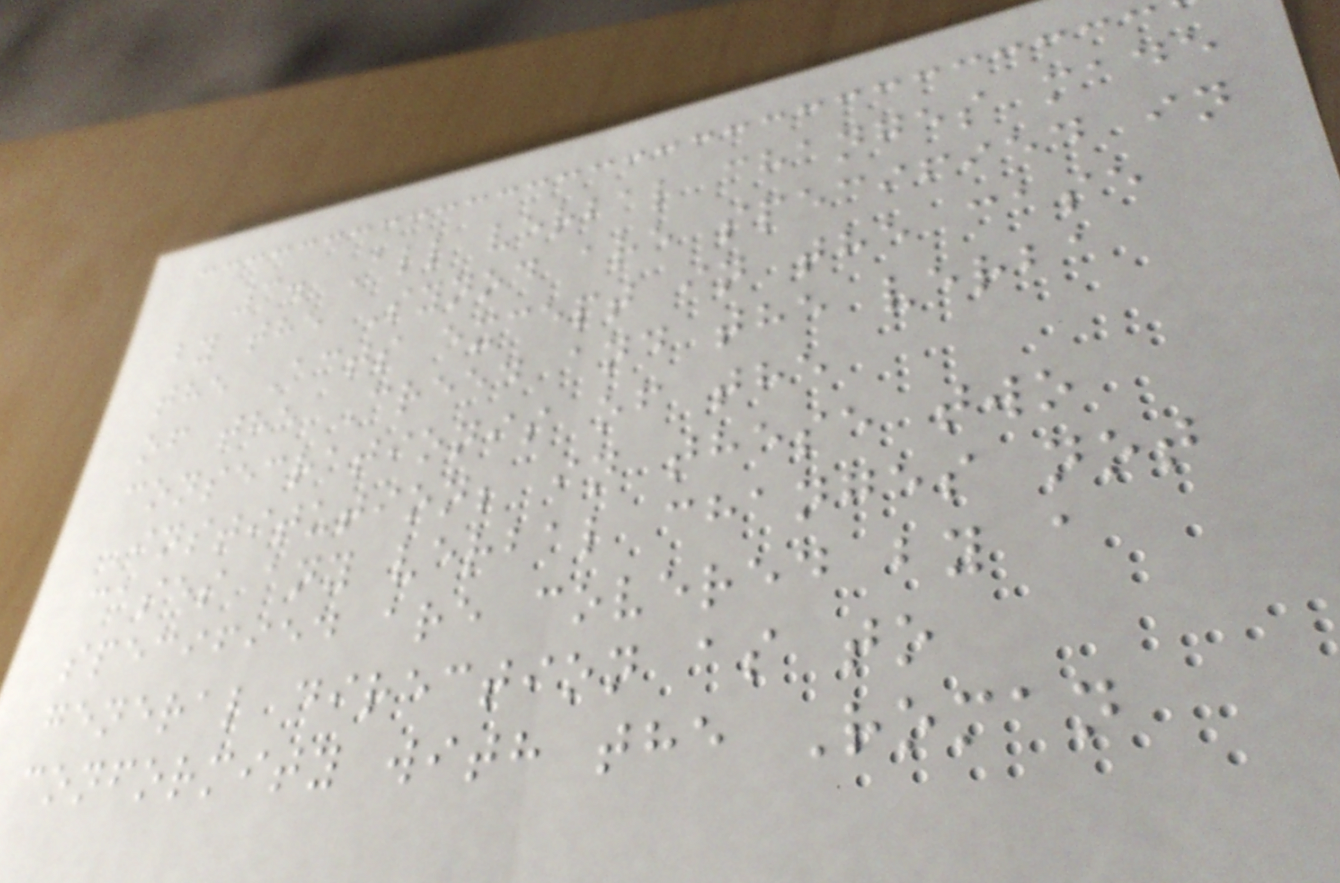3. All verbal changes made
by the Synod are specified in
the Acts except in the case
of the Creed and the verba
consecrationis of the
Institution; in these two
cases any verbal changes not
specified are covered by a
general direction as to
conformity with the Roman
